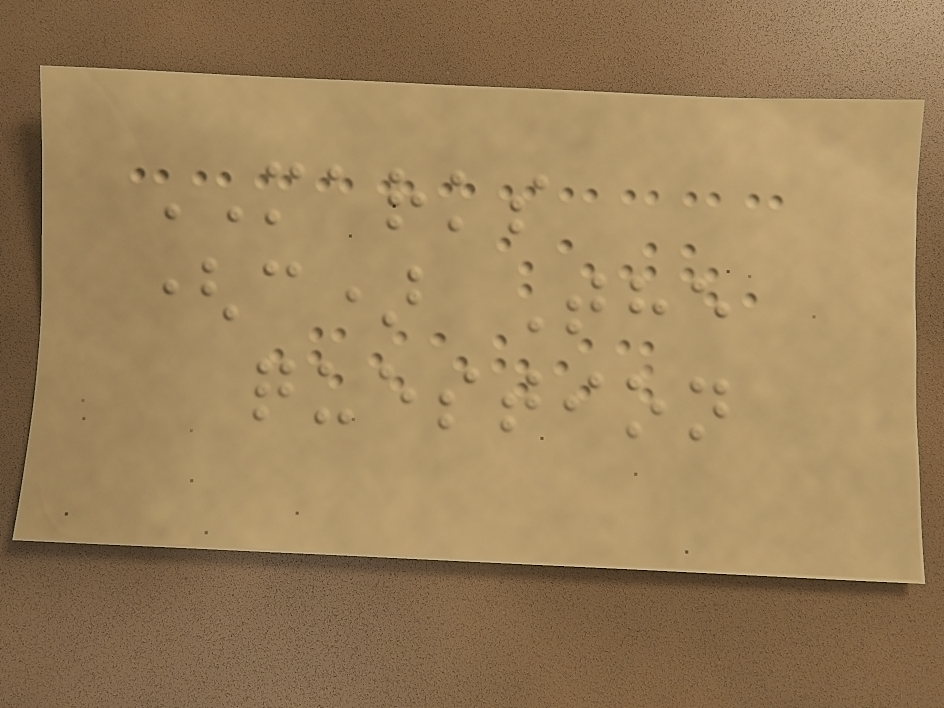MARKS
(c) The
question
